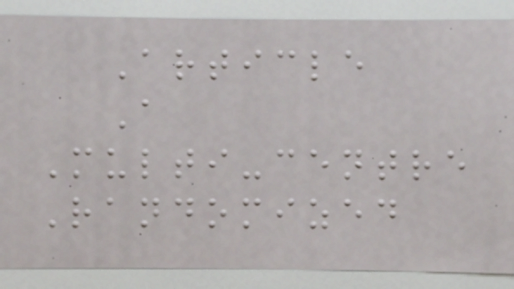Article
A
Multi-centre
Randomized
